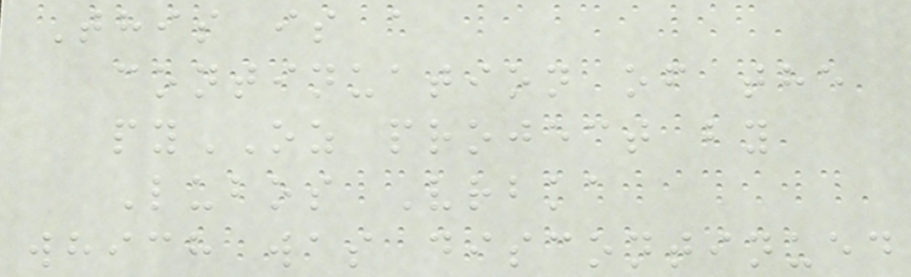This is a
continuation of the
pyOZ project by
Lubos Vrbka
which was discontinued
